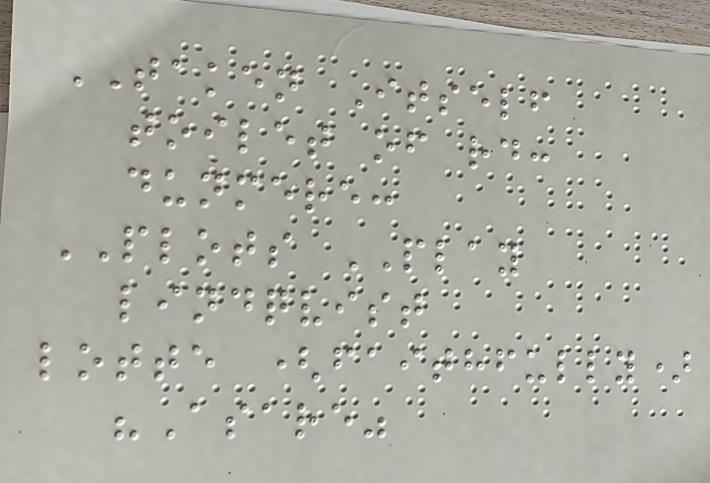TAKEN Itself
toilet of rd:
dunmere:
PLOTS PLAY
lindqvist
lotte (faithfully)
"Asare"
